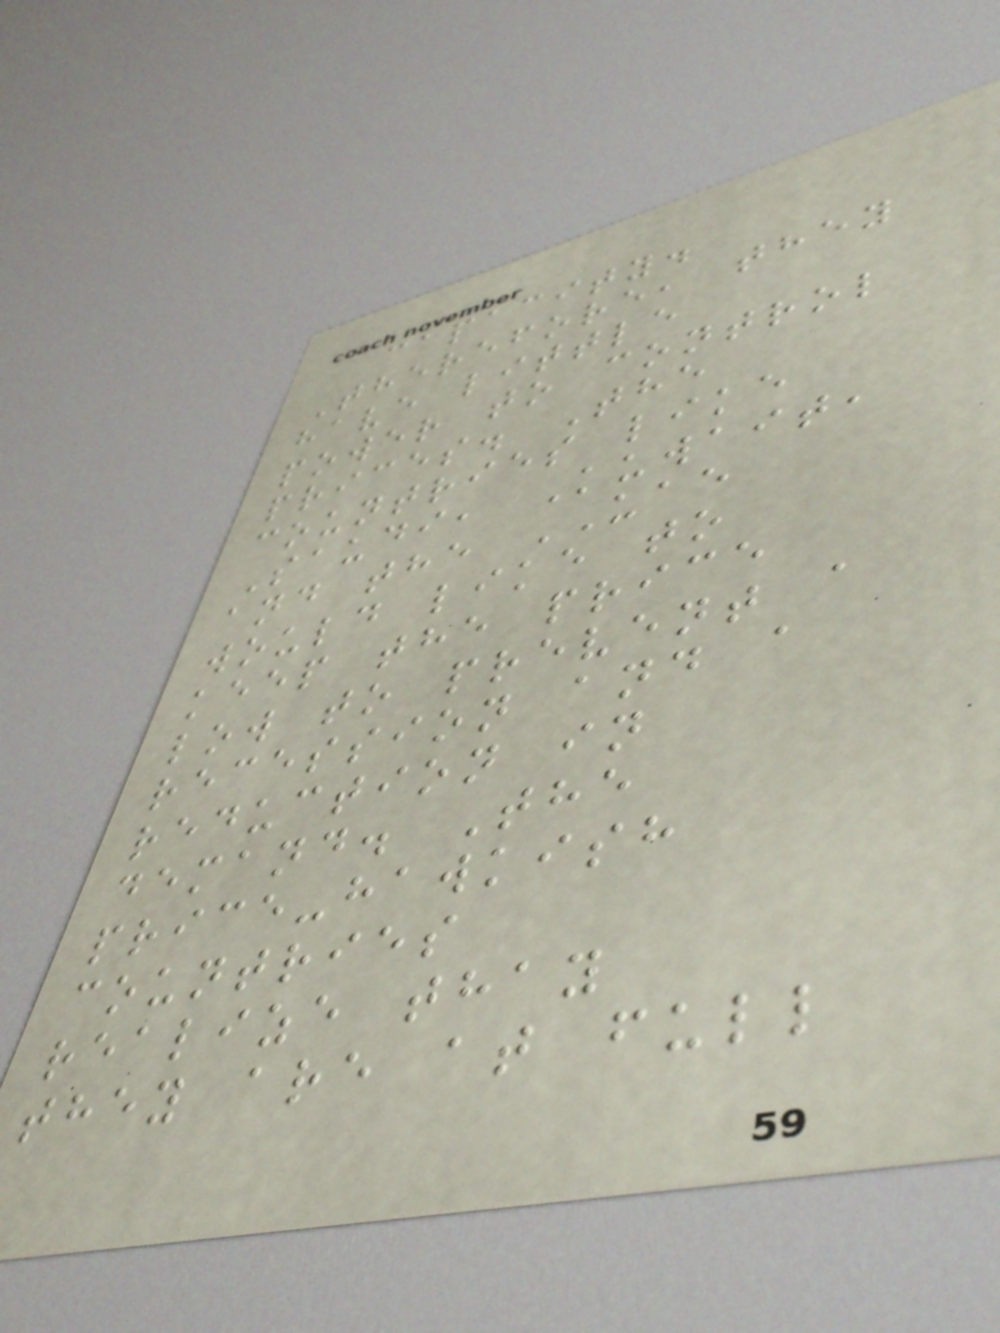capacity.
Therefore, they
have little
power to control
prices. The
countries like
Saudi, Kuwait,
and the UAE
would like to
keep the price
low to prevent a
recession and a
reduction in
demand. The
price-hawkish
countries
realize thay
they are at full
